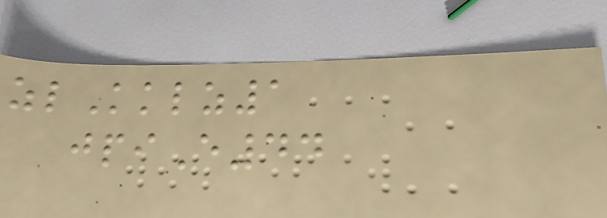zlKklz1
jpiE44
